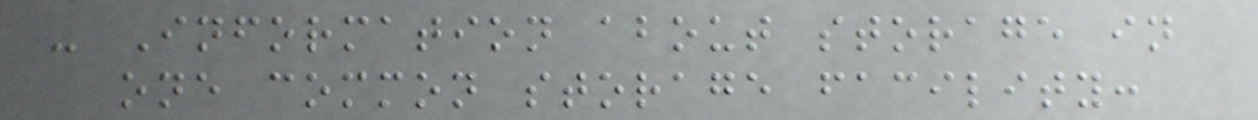- Information about storage in
one common storage facility:
